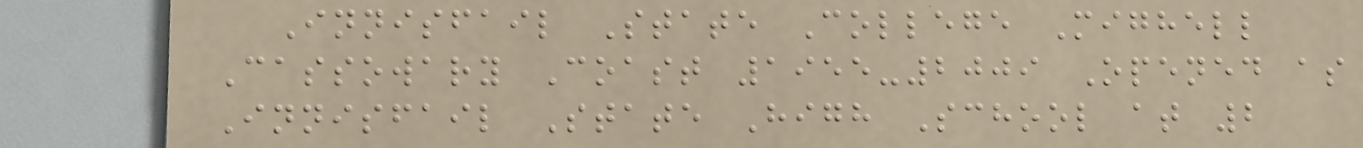Innisfail State College Mighell
Cassowary Coast 1955-2009 Opened as
Innisfail State High School at 2
